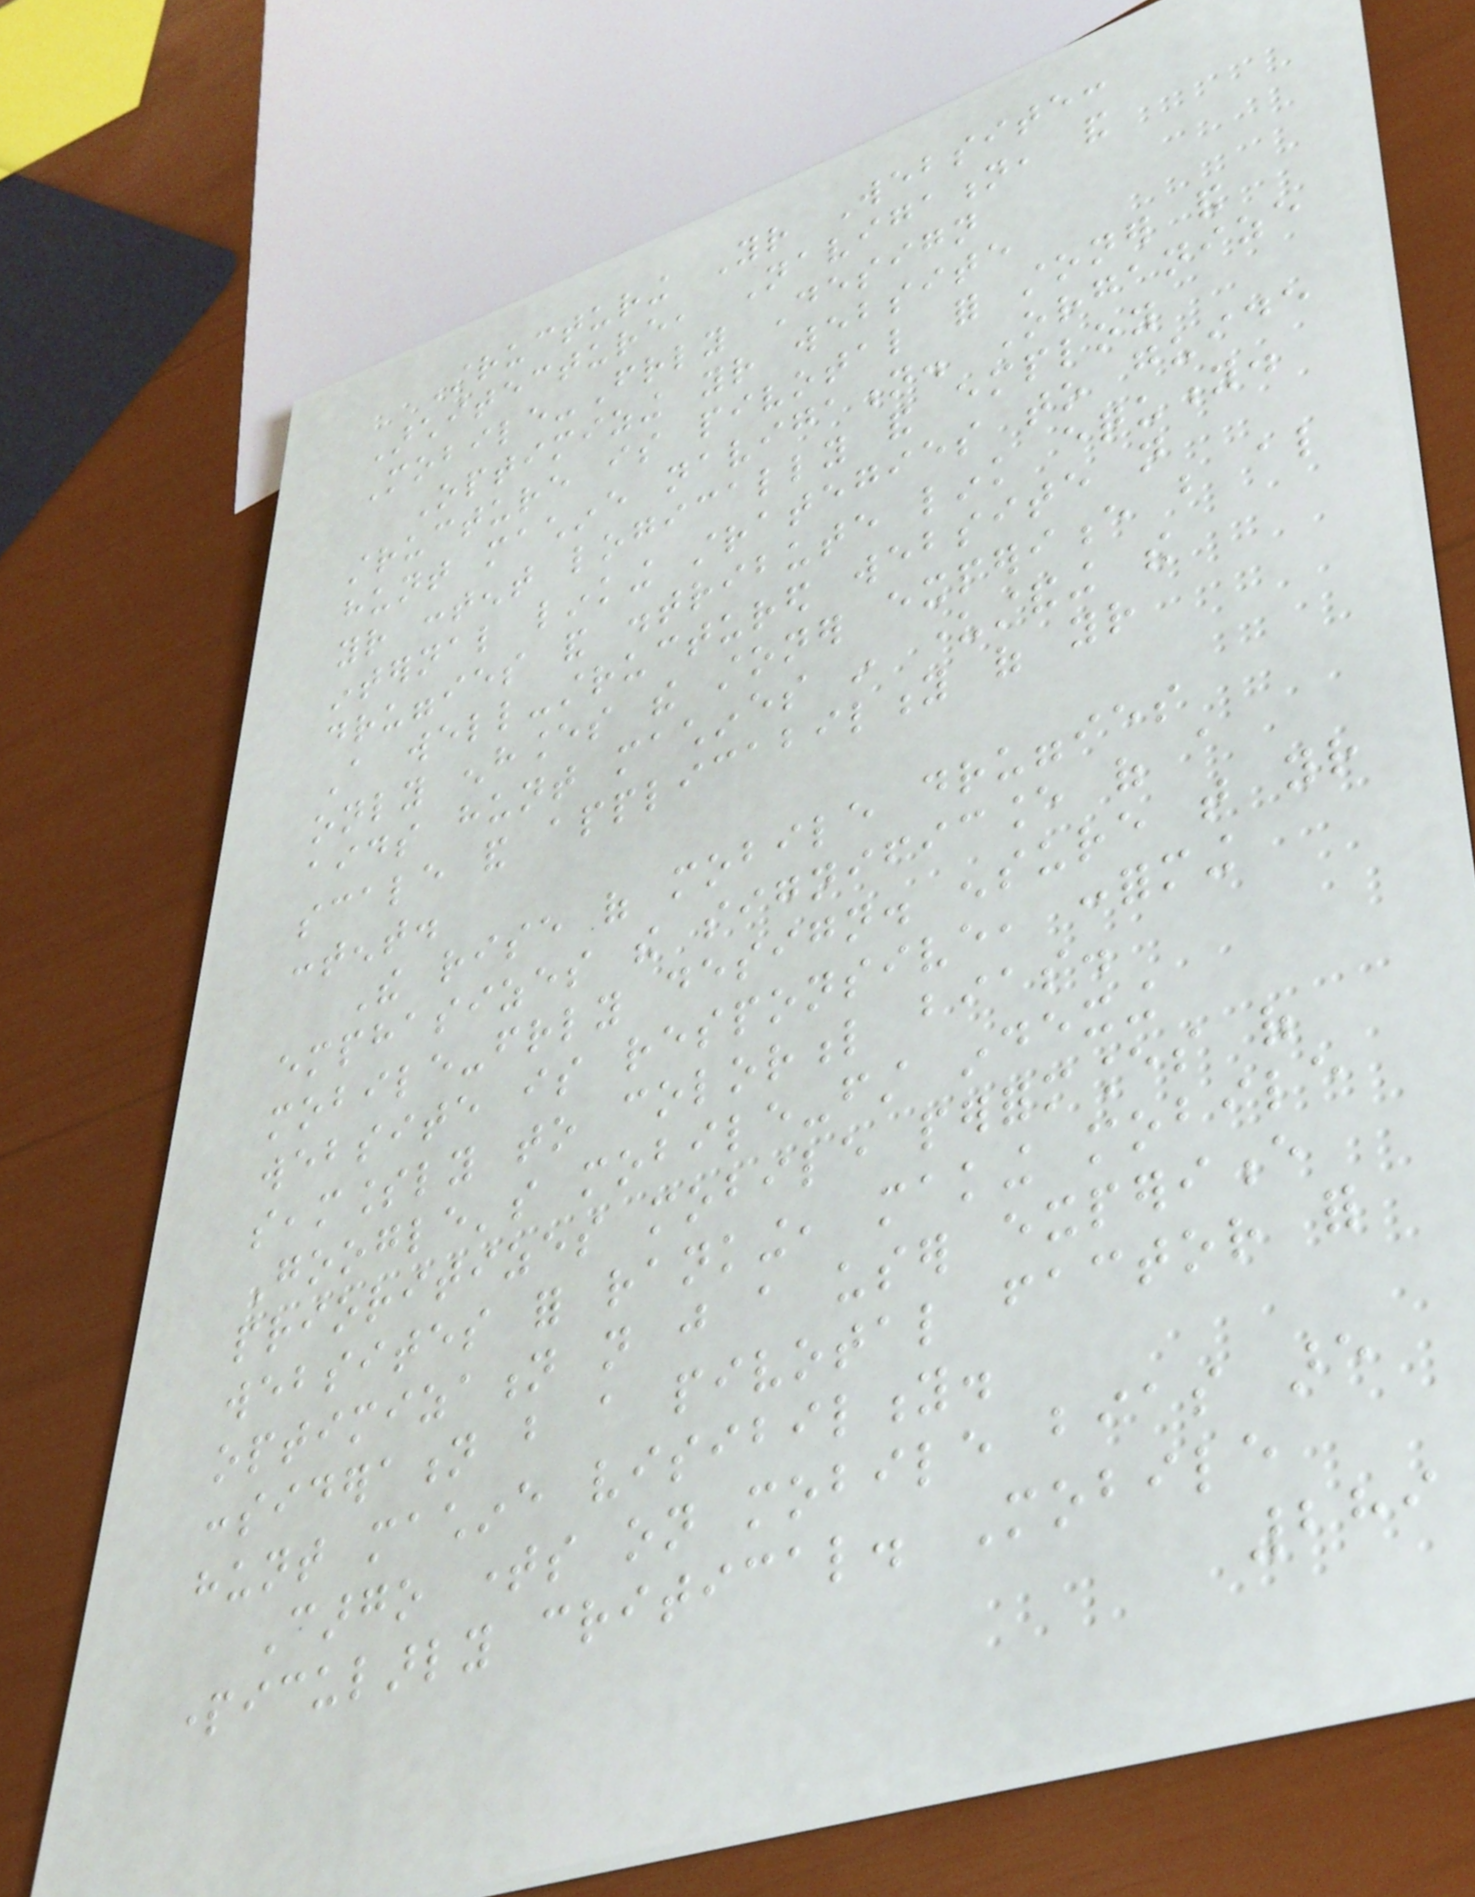Structuring Your Website:
Architecture, Navigation, and
Mobile-Friendly Design
Optimizing your website
structure is pivotal for stoner and
hunt machine navigation. Organize
your content logically and employ
internal linking strategies to guide
druggies and distribute link equity.
A well-structured website not
only enhances the stoner experience but also
aids hunt machines in understanding the
scale and applicability of your
content.
The rise of mobile druggies
emphasizes the significance of a
mobile-friendly design. ensure that your
website is responsive, conforming
seamlessly to colorful bias.
Google's mobile-first indexing
prioritizes mobile performances of
websites for ranking, making mobile
optimization not just a user experience
consideration but a pivotal factor for
hunt machine visibility.
Cargo times on mobile bias are
particularly critical. Mobile
289
